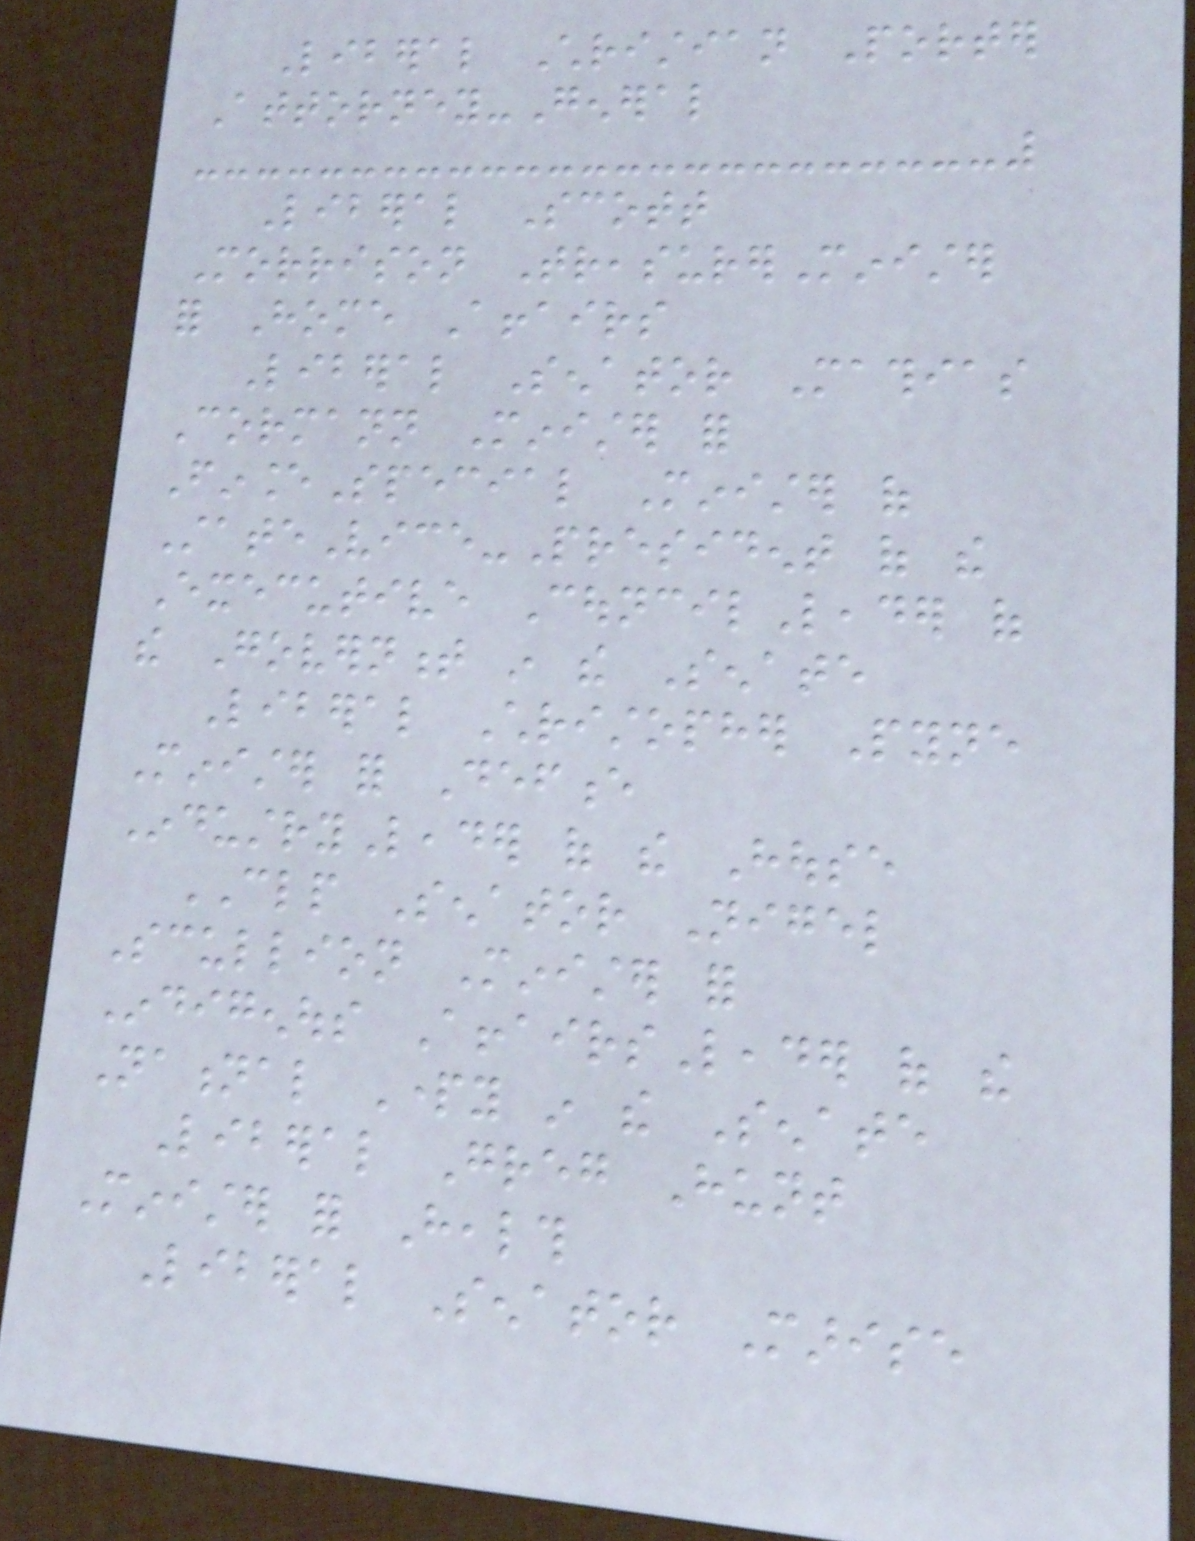Liberal Christian Porter
Attorney-General
Liberal Scott
Morrison TreasurerMinister
for Home Affairs
Liberal Senator Mathias
Cormann Minister for
FinanceSpecial Minister of
StateVice-President of the
Executive CouncilLeader of
the Government in the Senate
Liberal Christopher Pyne
Minister for Defence
IndustryLeader of the House
CLP Senator Nigel
Scullion Minister for
Indigenous AffairsLeader of the
National Party in the Senate
Liberal Greg Hunt
Minister for Health
Liberal Senator Marise
